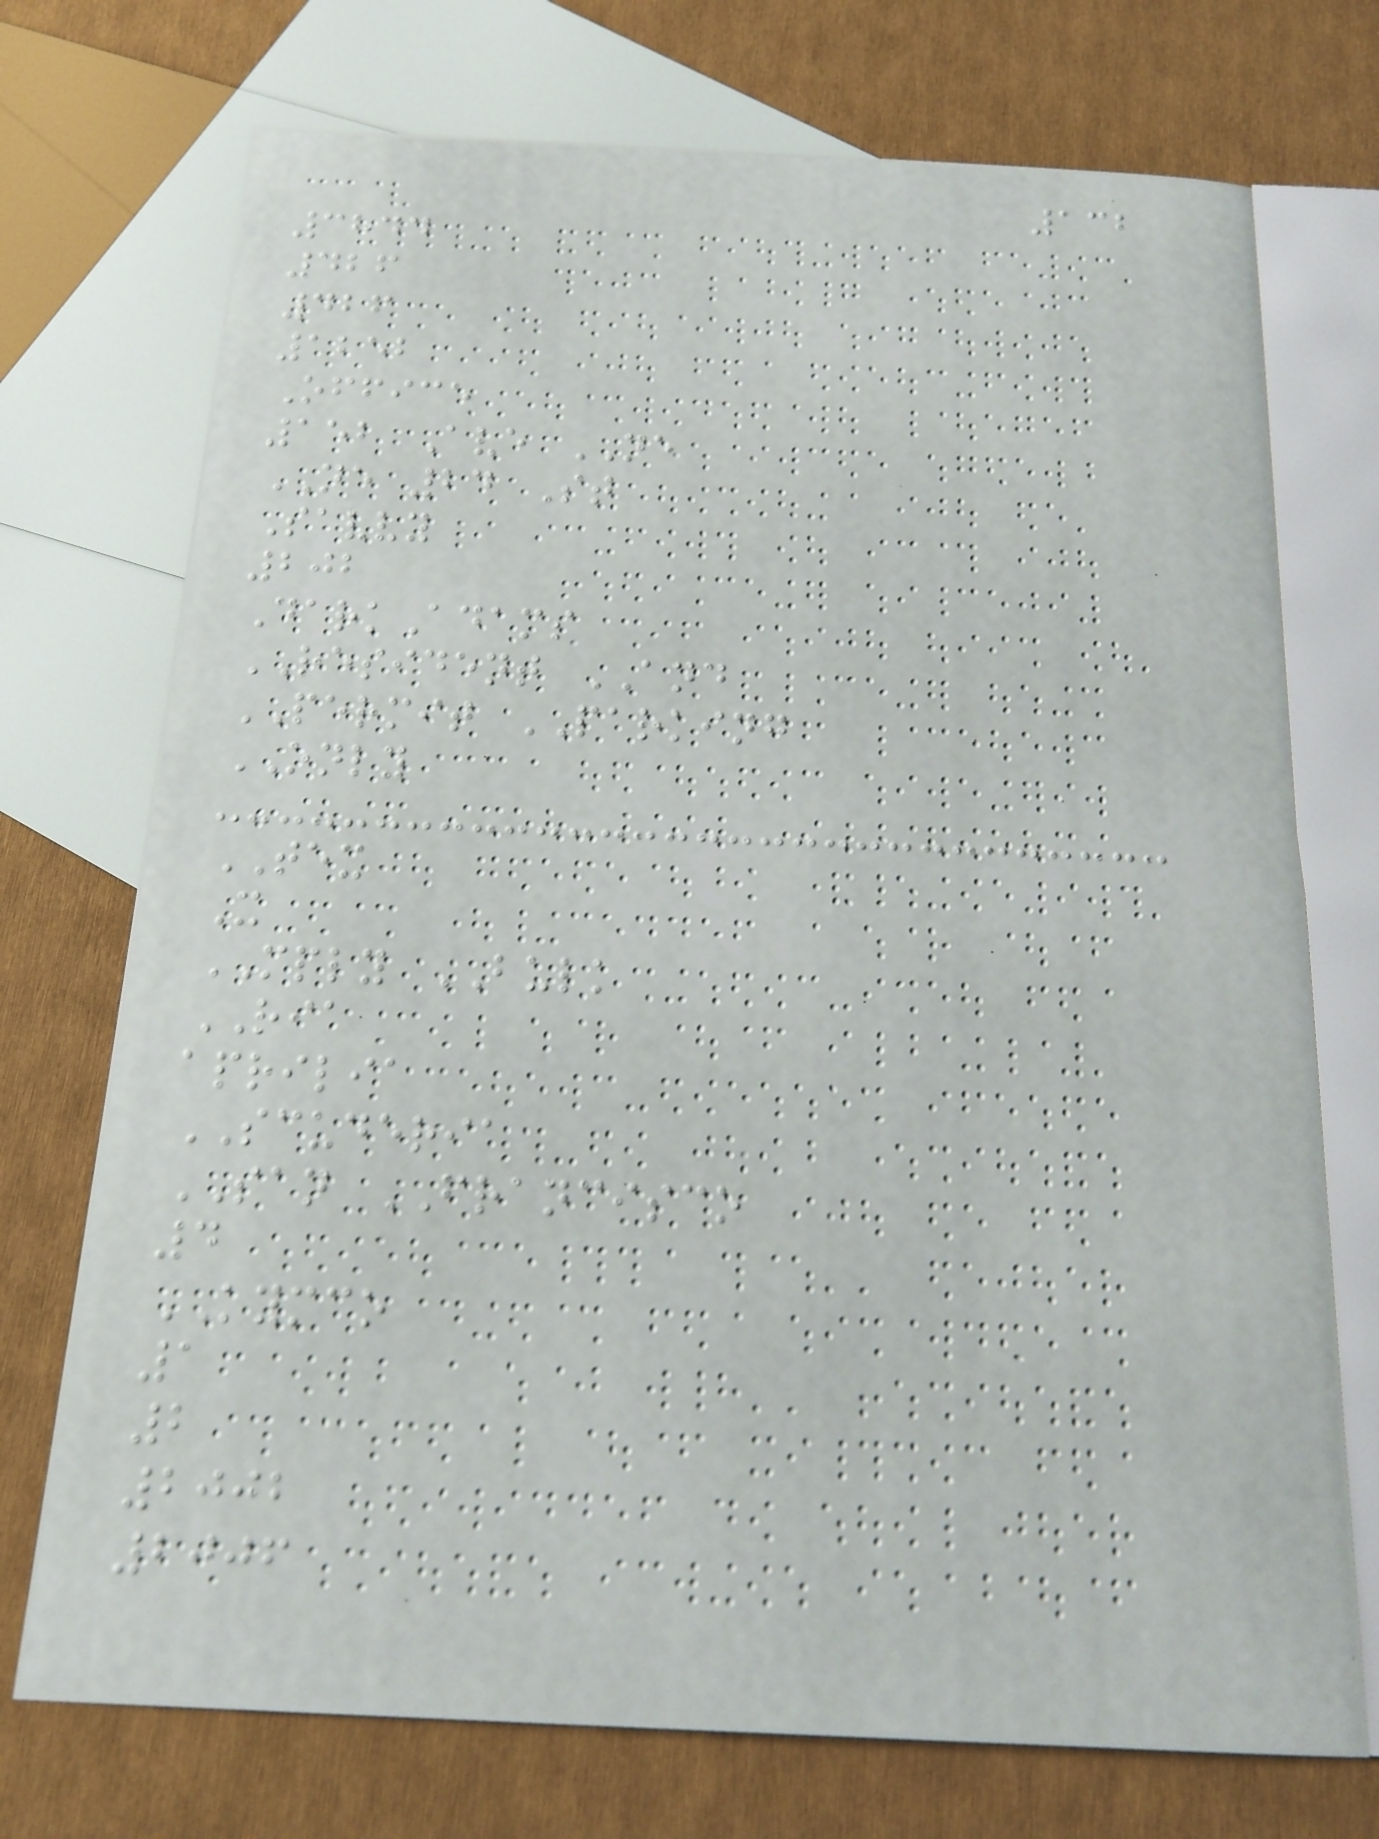132
3844
426
426
1252
Office
152 Ave NE
NE 24 St
Savvy
202
DarkAdams
RESIDENT AND
PERMIT PARKING
ONLY
TEX
X
MPLY BULK
RIA
aprilia
SCUDERIA
SAN FRANCISCO
4
KYMCO
1
2
2002
2006
